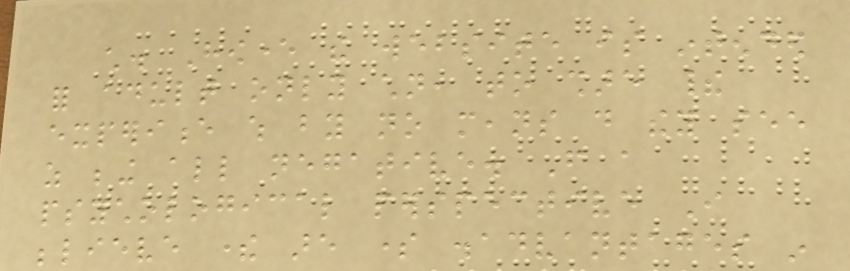child. However the website is intended
for adult only children, to share their
experience which by no means do they see
as being all negative. From a
psychological perspective I
believe there are some disadvantages in
